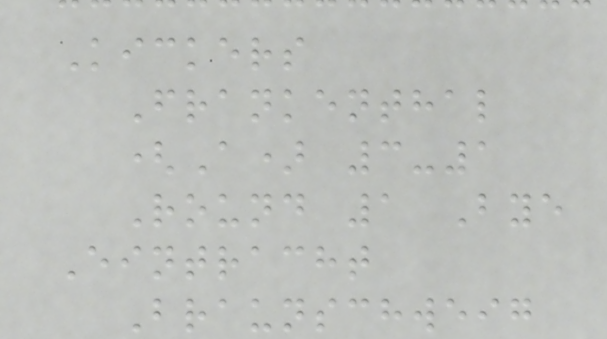Kickers
Frankenthal
(A) 3-1
Round 1 Bye
Eintracht
Braunschweig
